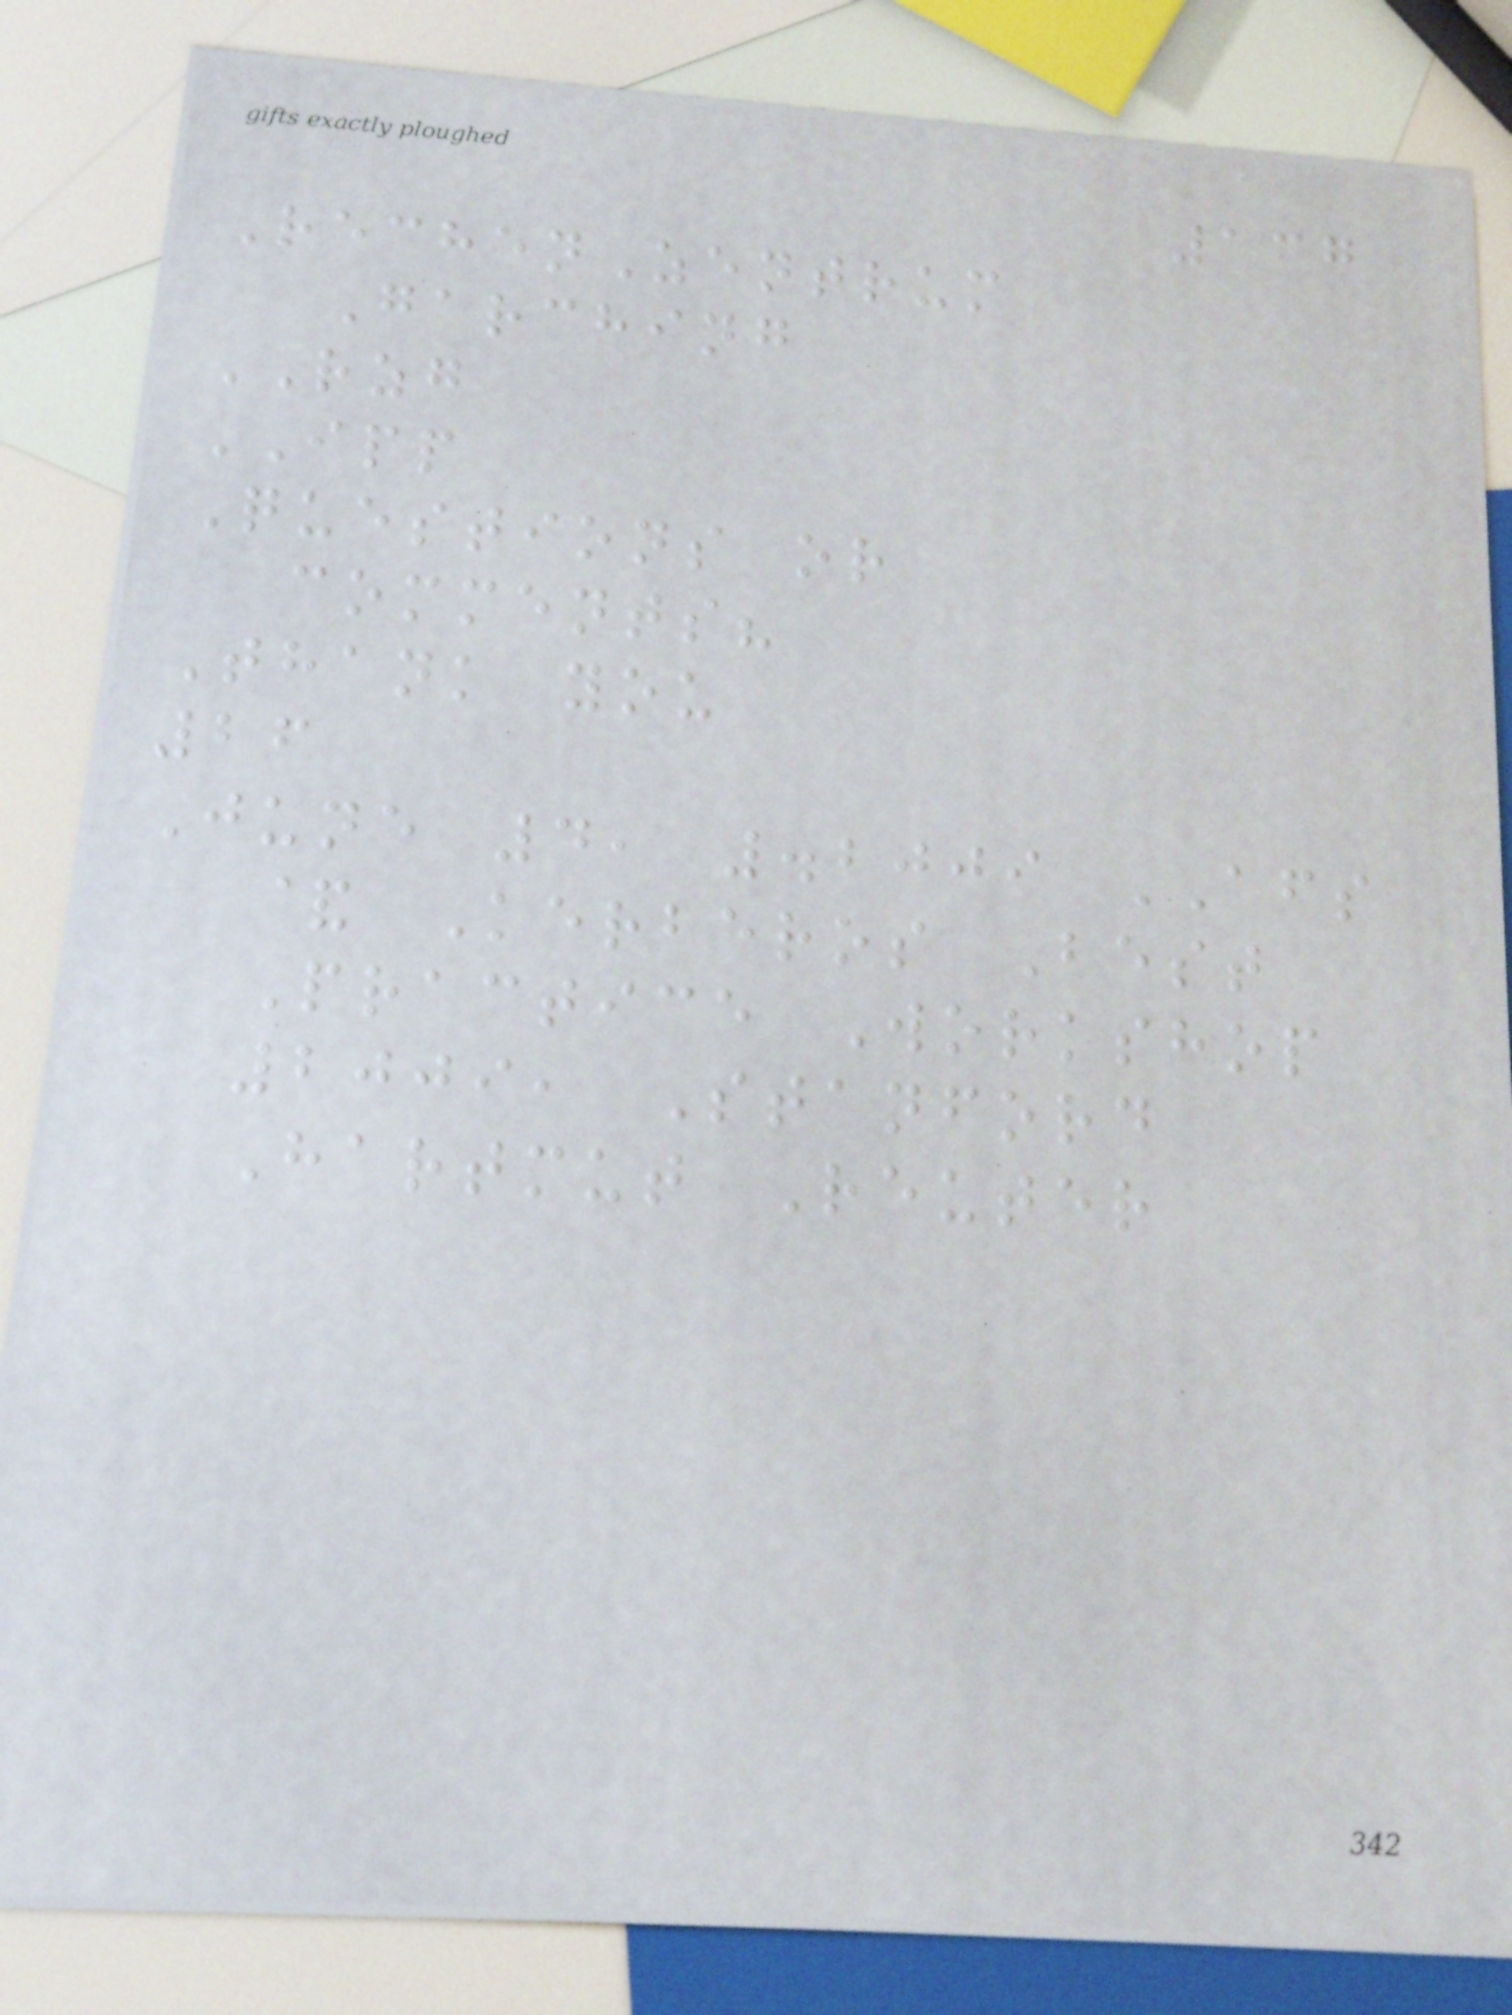137
RechenZentrum
Garching
RZG
IPP
Questions or
comments?
Thank you
26
June 4, .2009 AFS
& Kerberos Best
Practice Workshop
2009, Stanford
Hartmut Reuter
